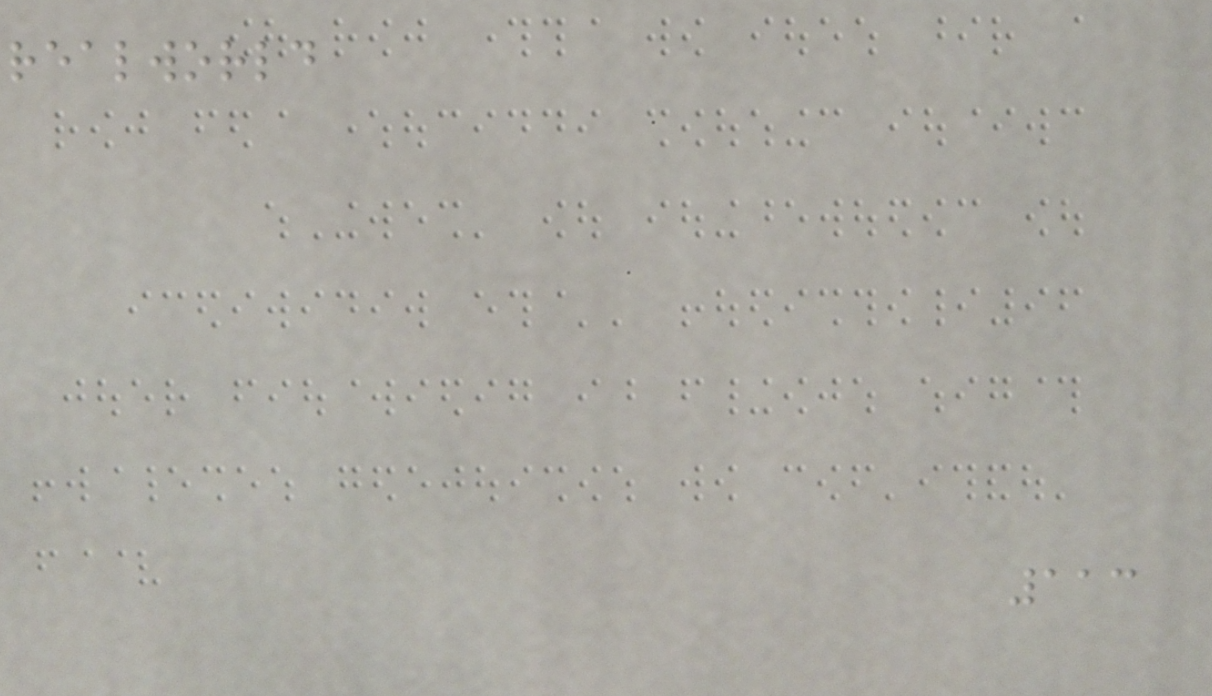realworld
113
